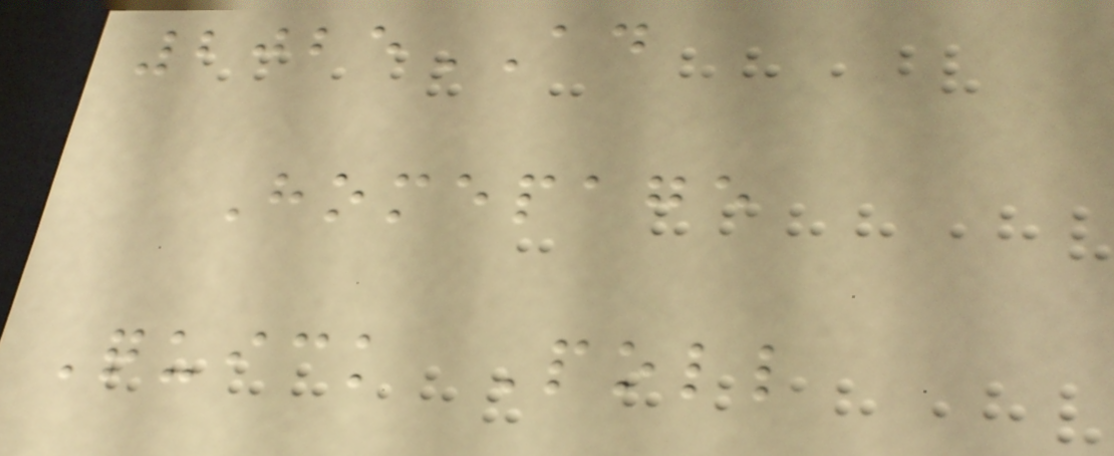2025AD
Homepage
Quick Poll
